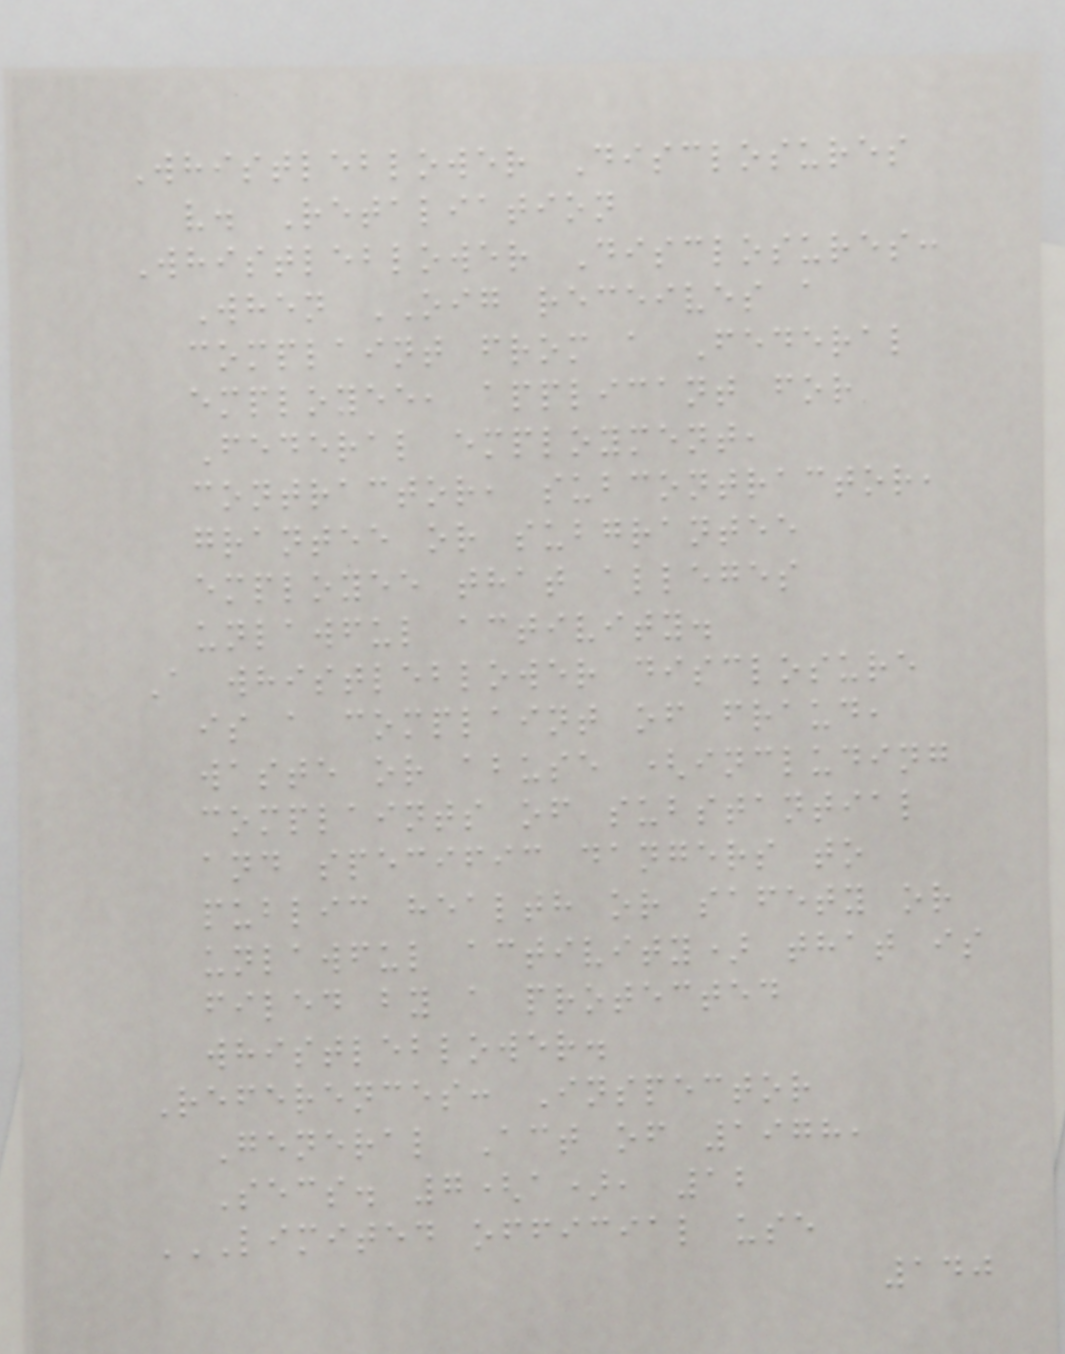Whistleblower Disclosures
v. Retaliation
Whistleblower Disclosures:
When OIG receives a
complaint from a Federal
employee, applicant for
Federal employment,
contractor, subcontractor,
grantee or subgrantee
employee that alleges
unlawful activity.
A whistleblower disclosure
is a complaint of fraud,
waste or abuse (including
complaints of substantial
and specific dangers to
public health or safety or
unlawful activity) that is
filed by a protected
whistleblower.
References: Inspector
General Act of 1978,
Secs. 7(a), 12
LIMITED OFFICIAL USE
140
